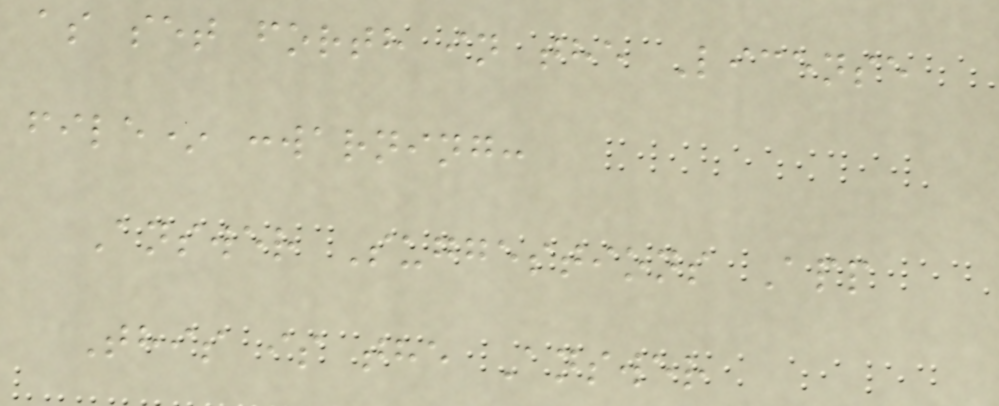as set forth in the License
file* :warning:
Answer Suggestions App
This is the Answer
